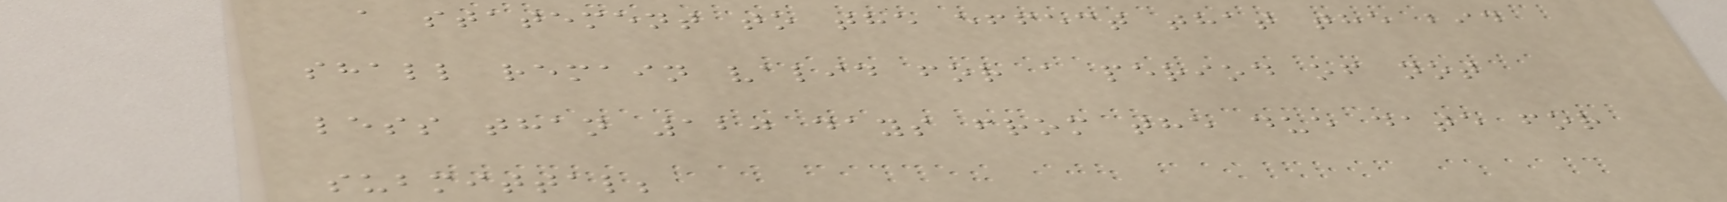a statement to the effect that the bid
shall remain valid for a period of not
less than 120 days from the due date for
submittal;
